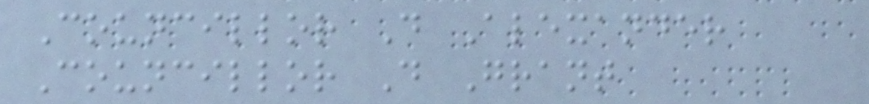Councillor D Alexander
Councillor D Grant
